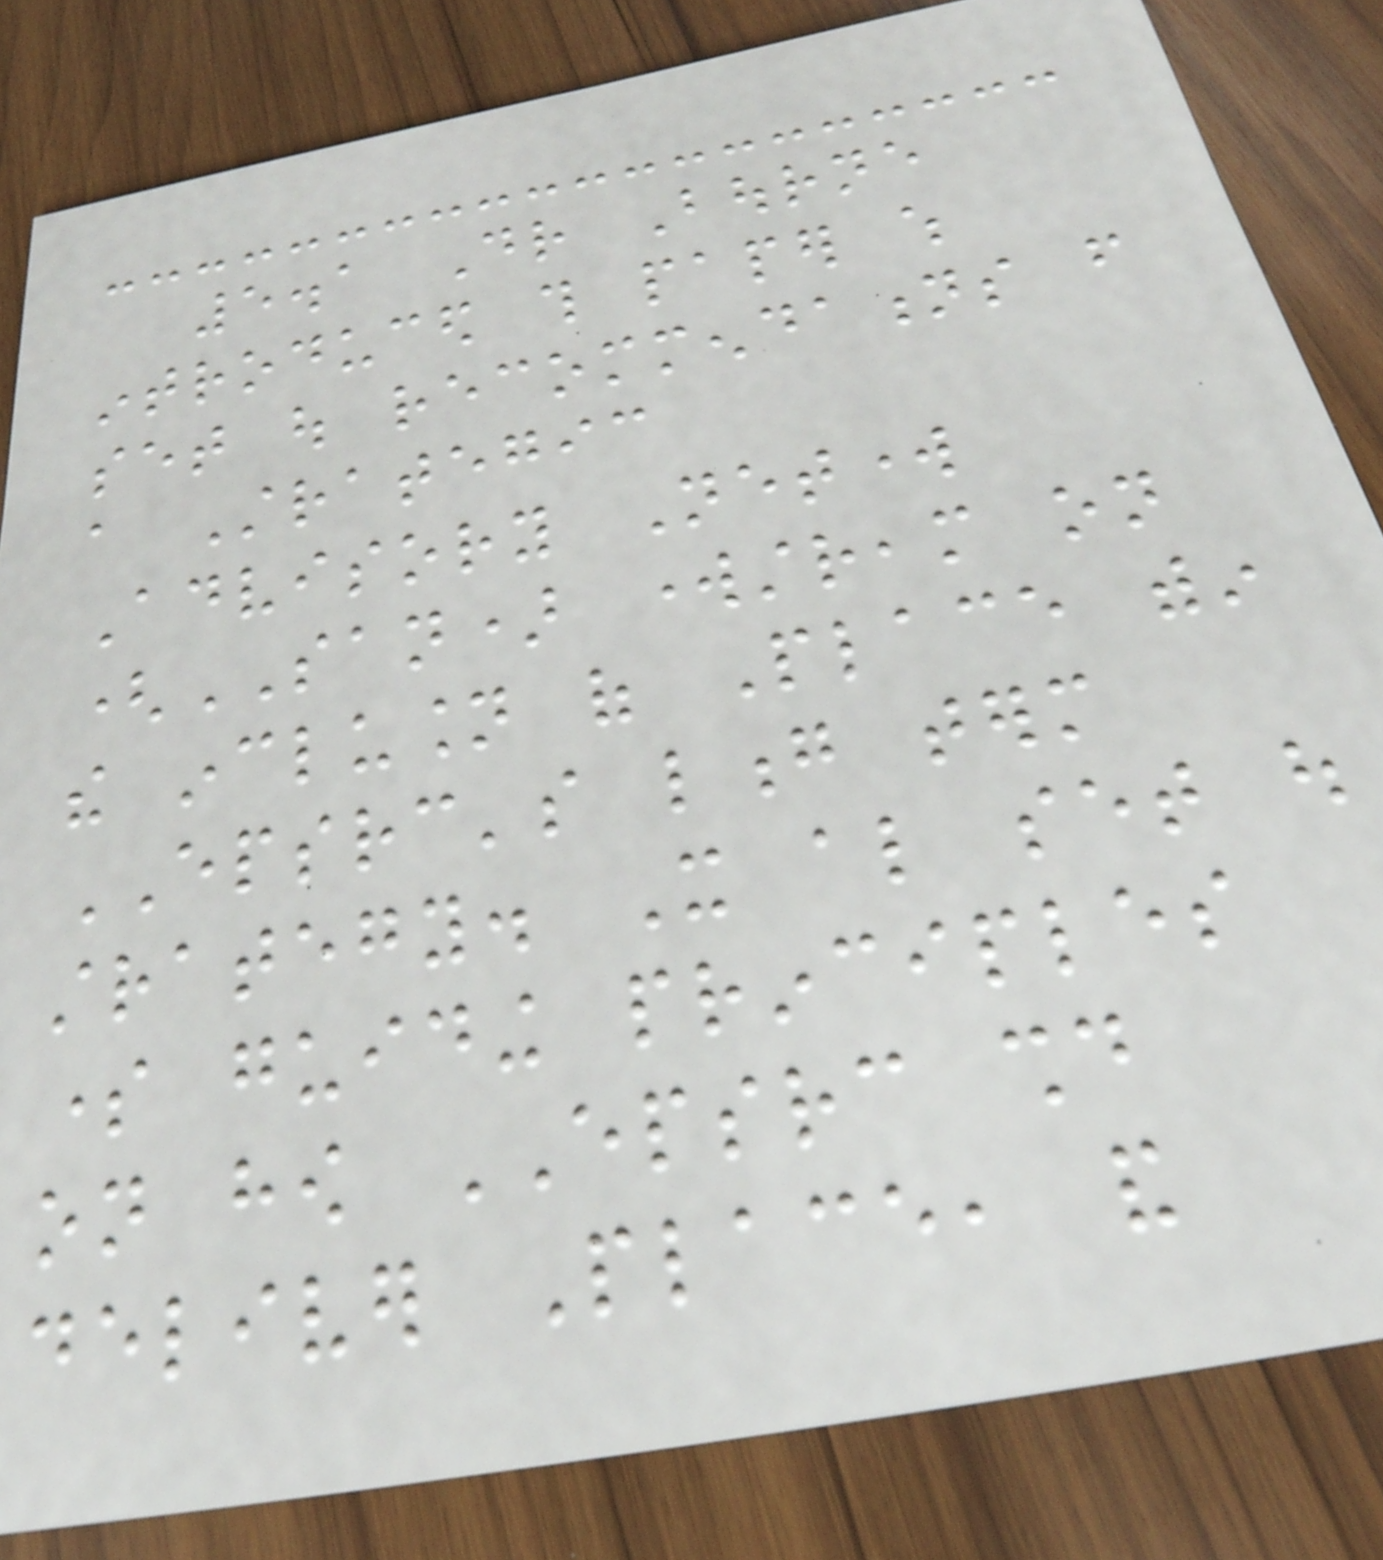5.1 Dr Bourne
introduced this paper which
set out recommendations from
a Strategic
Advisory Network
(SAN) workstream on
the inclusion of Place within
EPSRC's long term
strategy. It also set out
some guiding principles
on how EPSRC should
deliver Place, and
